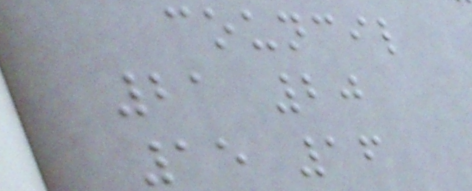council
21 20
15 16
